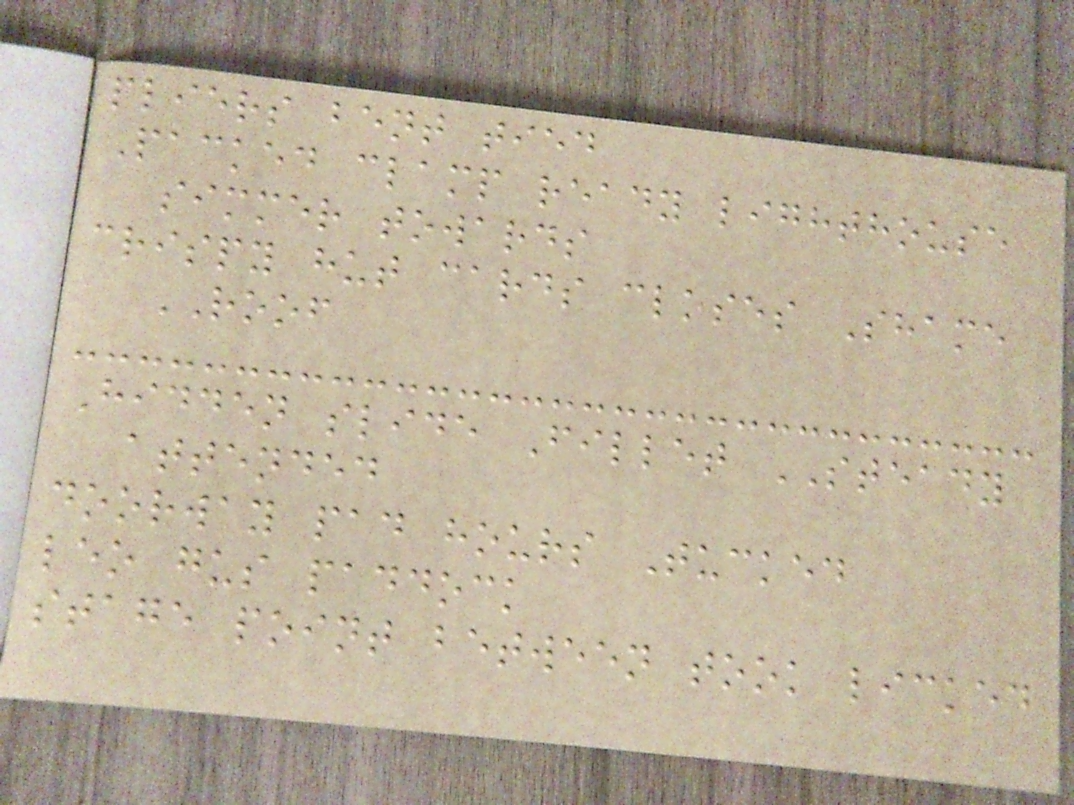pliers bent tied
Packed clamp ready lighthouse
simmer towards
crispy hut cards closes Shame
ROOF
Hidden slide Fillet STEADY
attended
doorway pad hours Tucked
leo gus paddock
stage point between took licked
